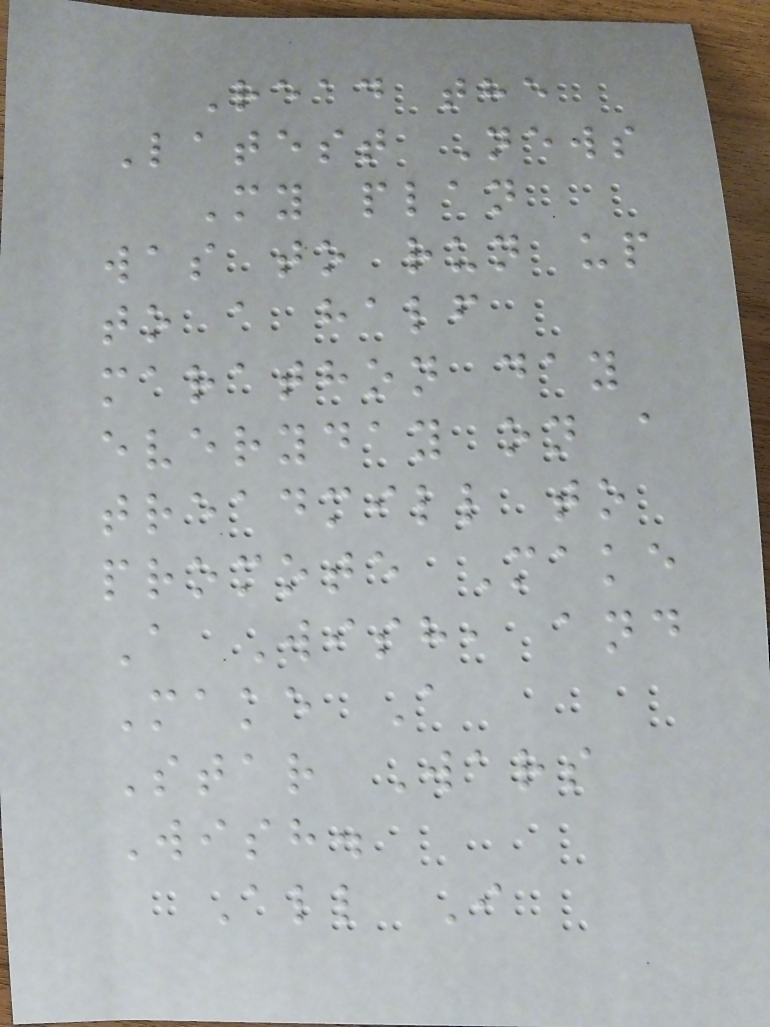Read the
Latest News
My plan
was to run up
to a half
marathon day
everyday on a
treadmill to
promote Make
A Wish, and
Make A
Star Wars
Wish.
All I
